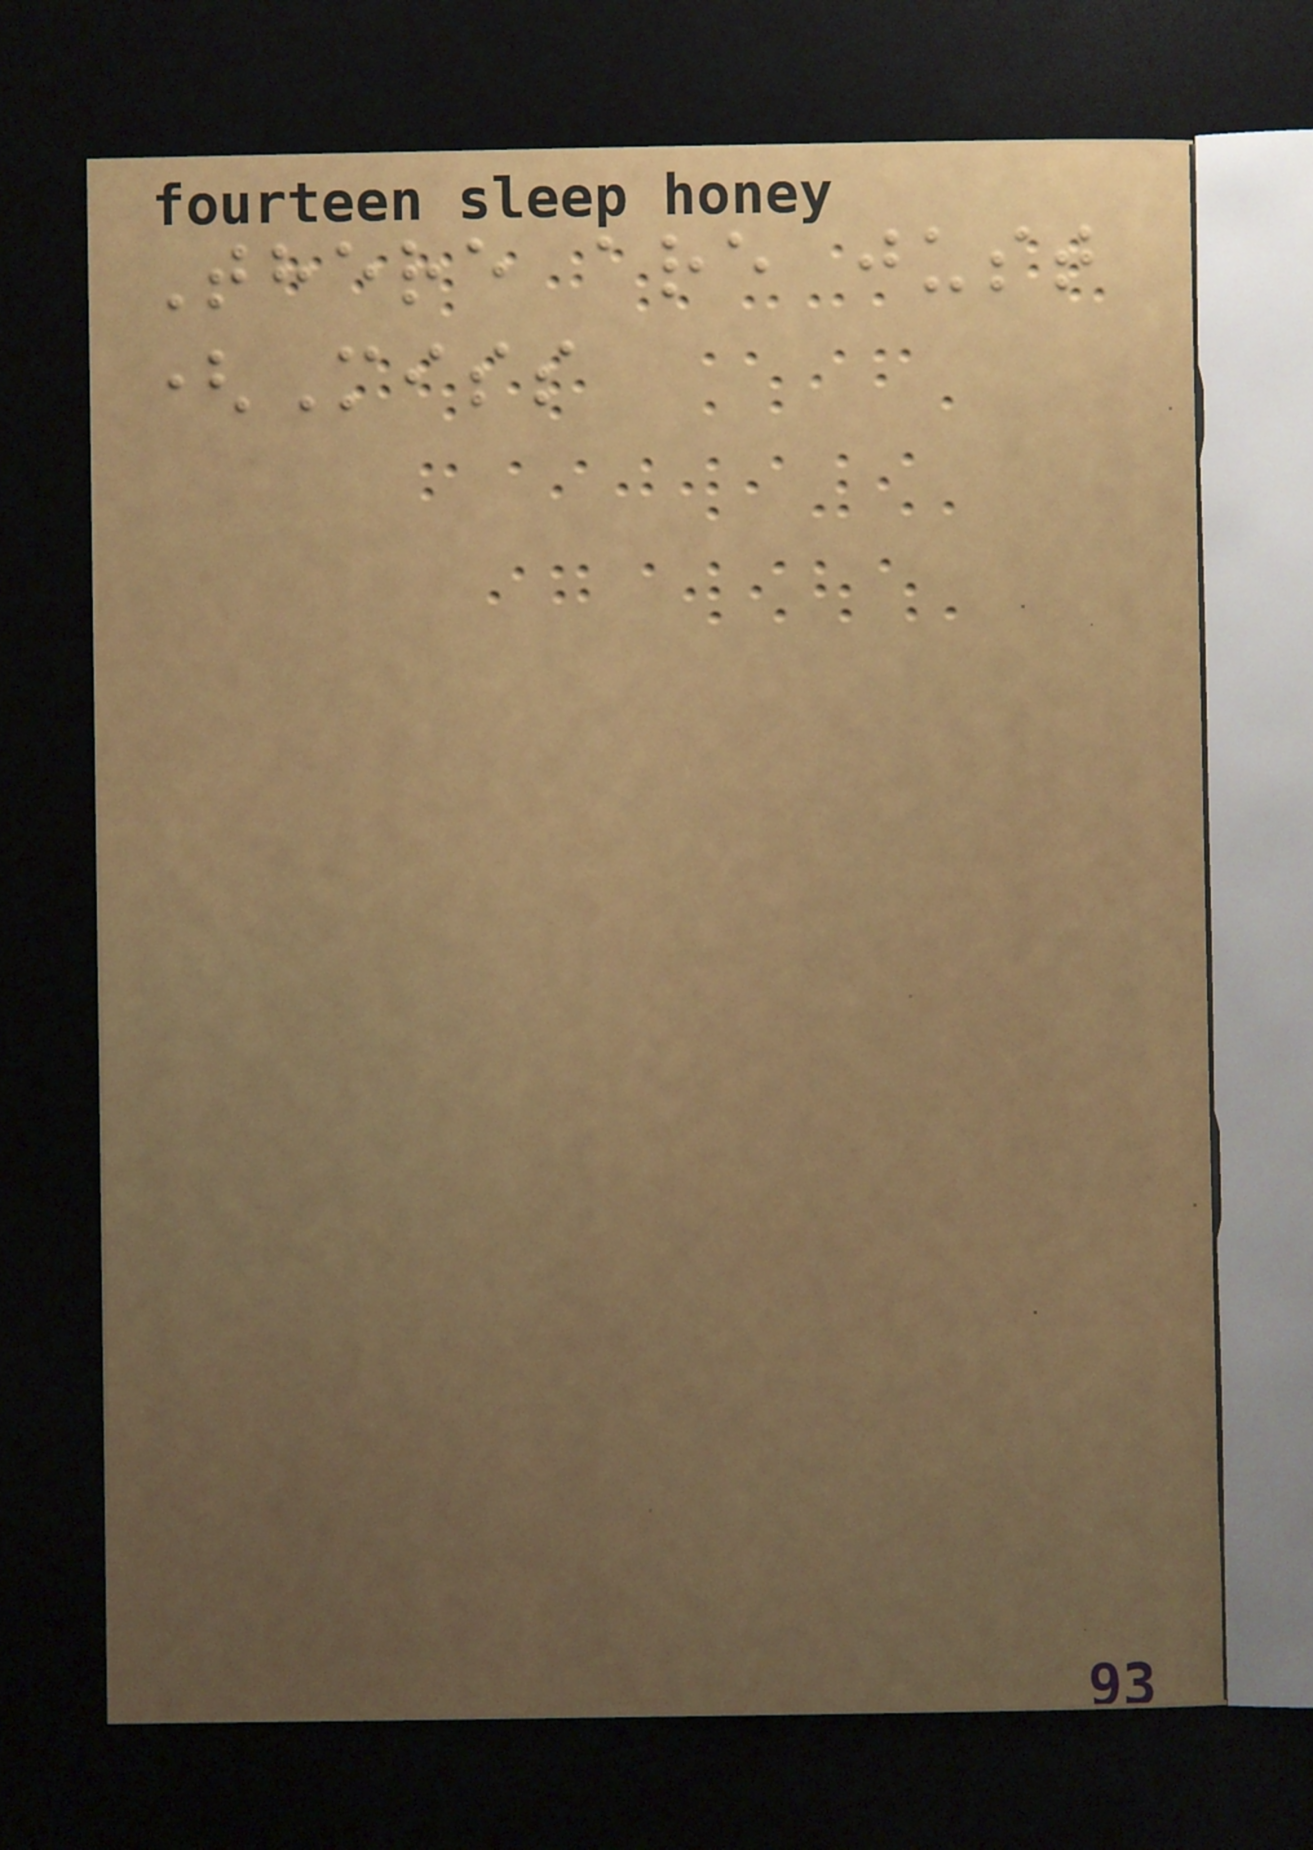There are just
(Miss
